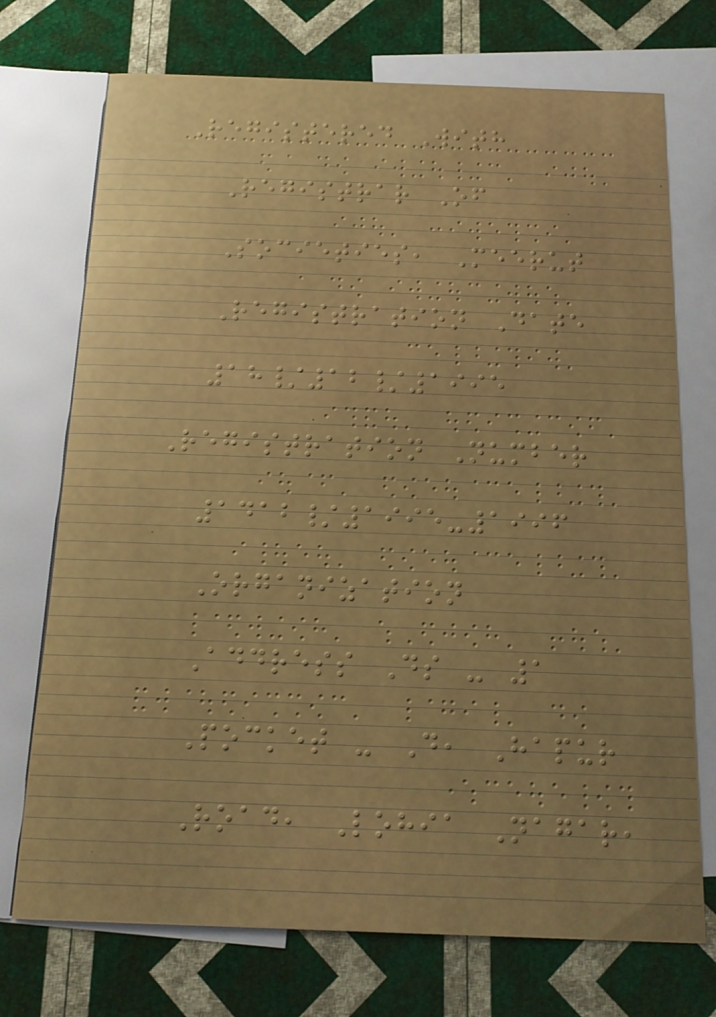Registered With
Registrar Of
Societies, Meerut
Registration Date
18/12/1995
Registration Number
1412/1995-1996
Organization
Address Ds - 1
Pocket - D, Hapur
Road, Lohia Nagar,
